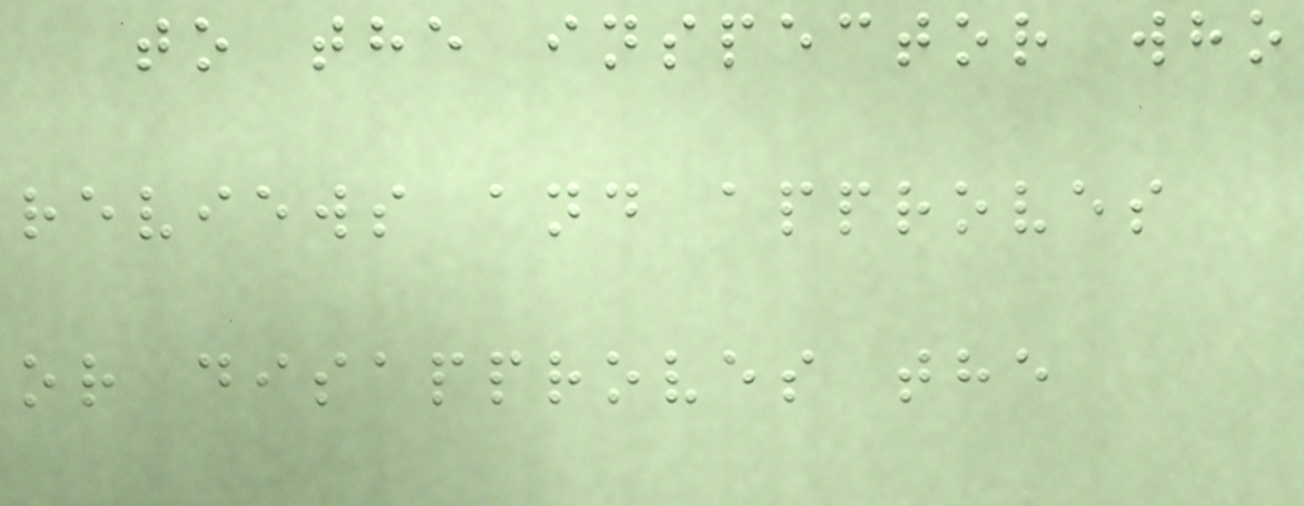to the inspector who
reviews and approves
or disapproves the
